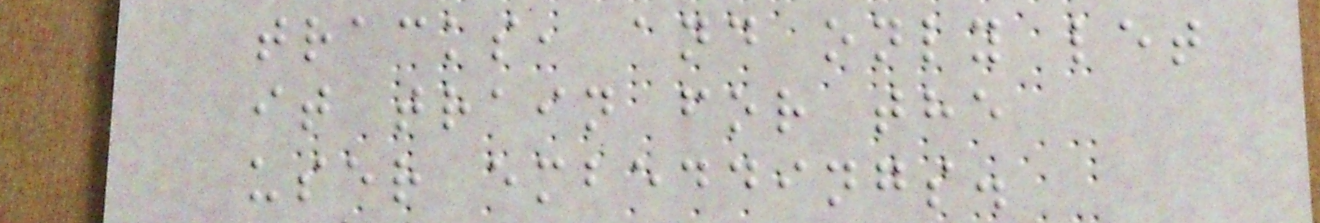tracks, and only let
it train for the
user embeddings.
